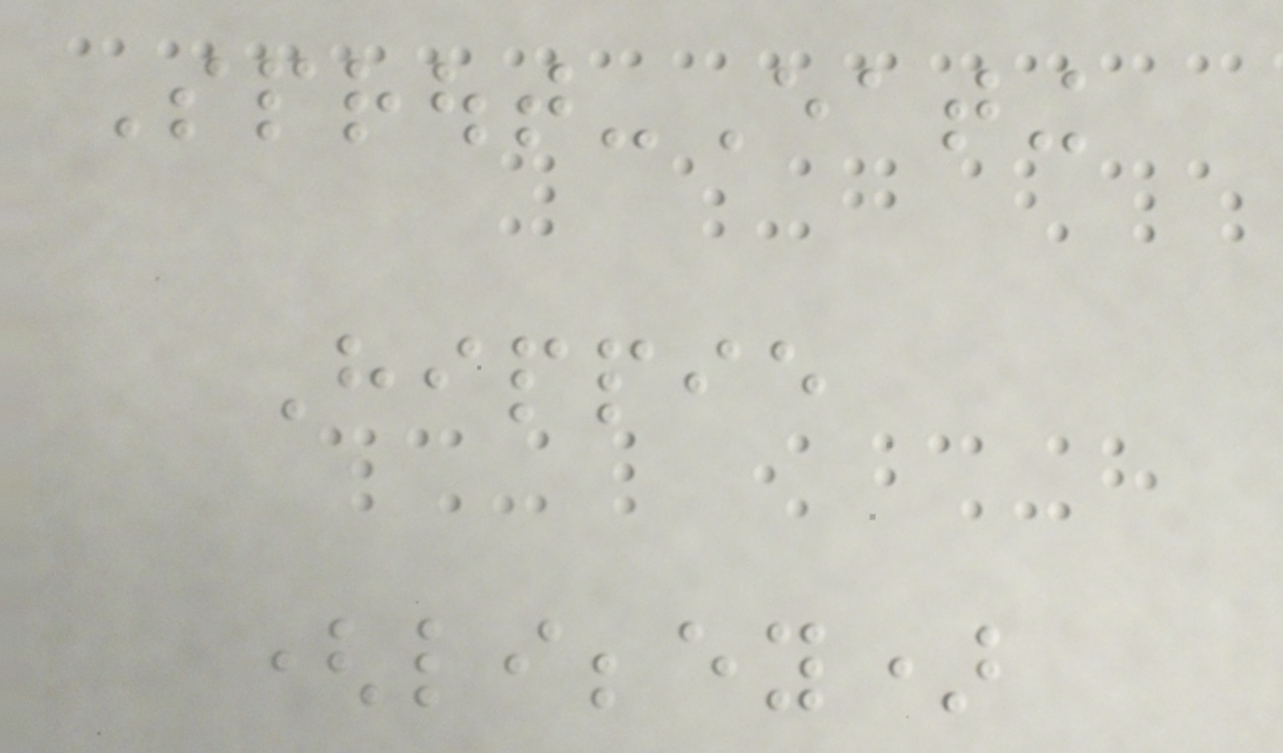Sprout-Eating
Hippie
(libbey)
